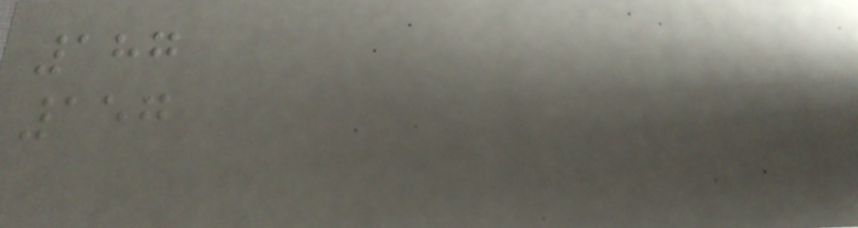187
157
